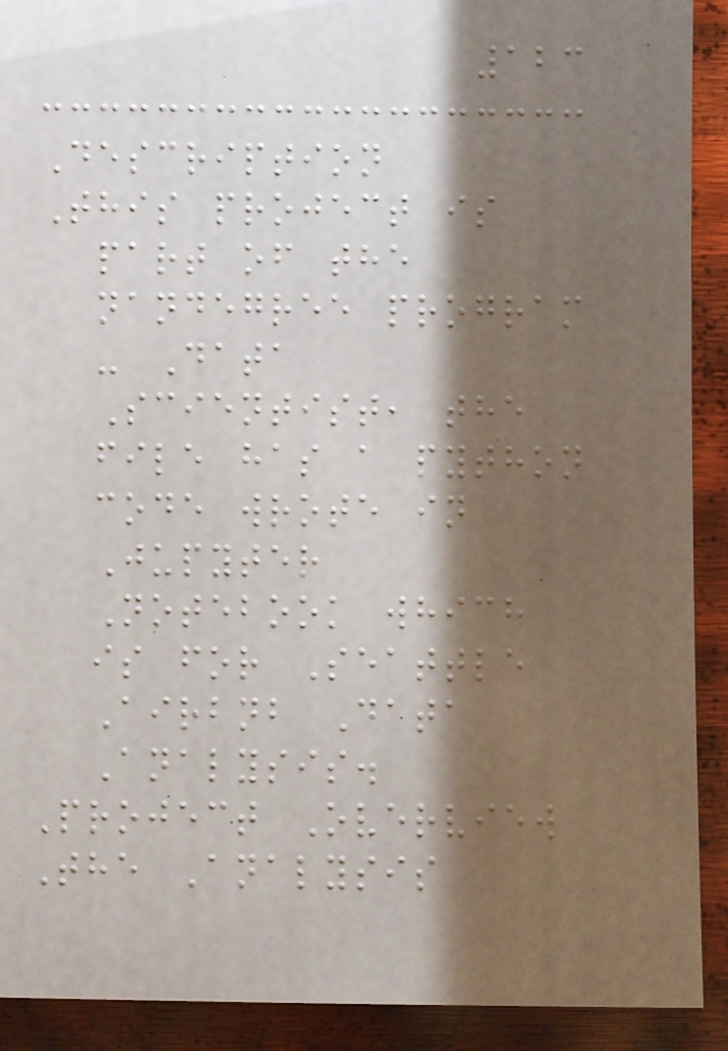123
Description
This project is
part of the
nandegree program
- Data
Scientist, the
file has a python
code wrote in
Jupyter
Notebook which
is for Seattle
Airbnb Data
Analysis.
Project Overview
The Analysis
